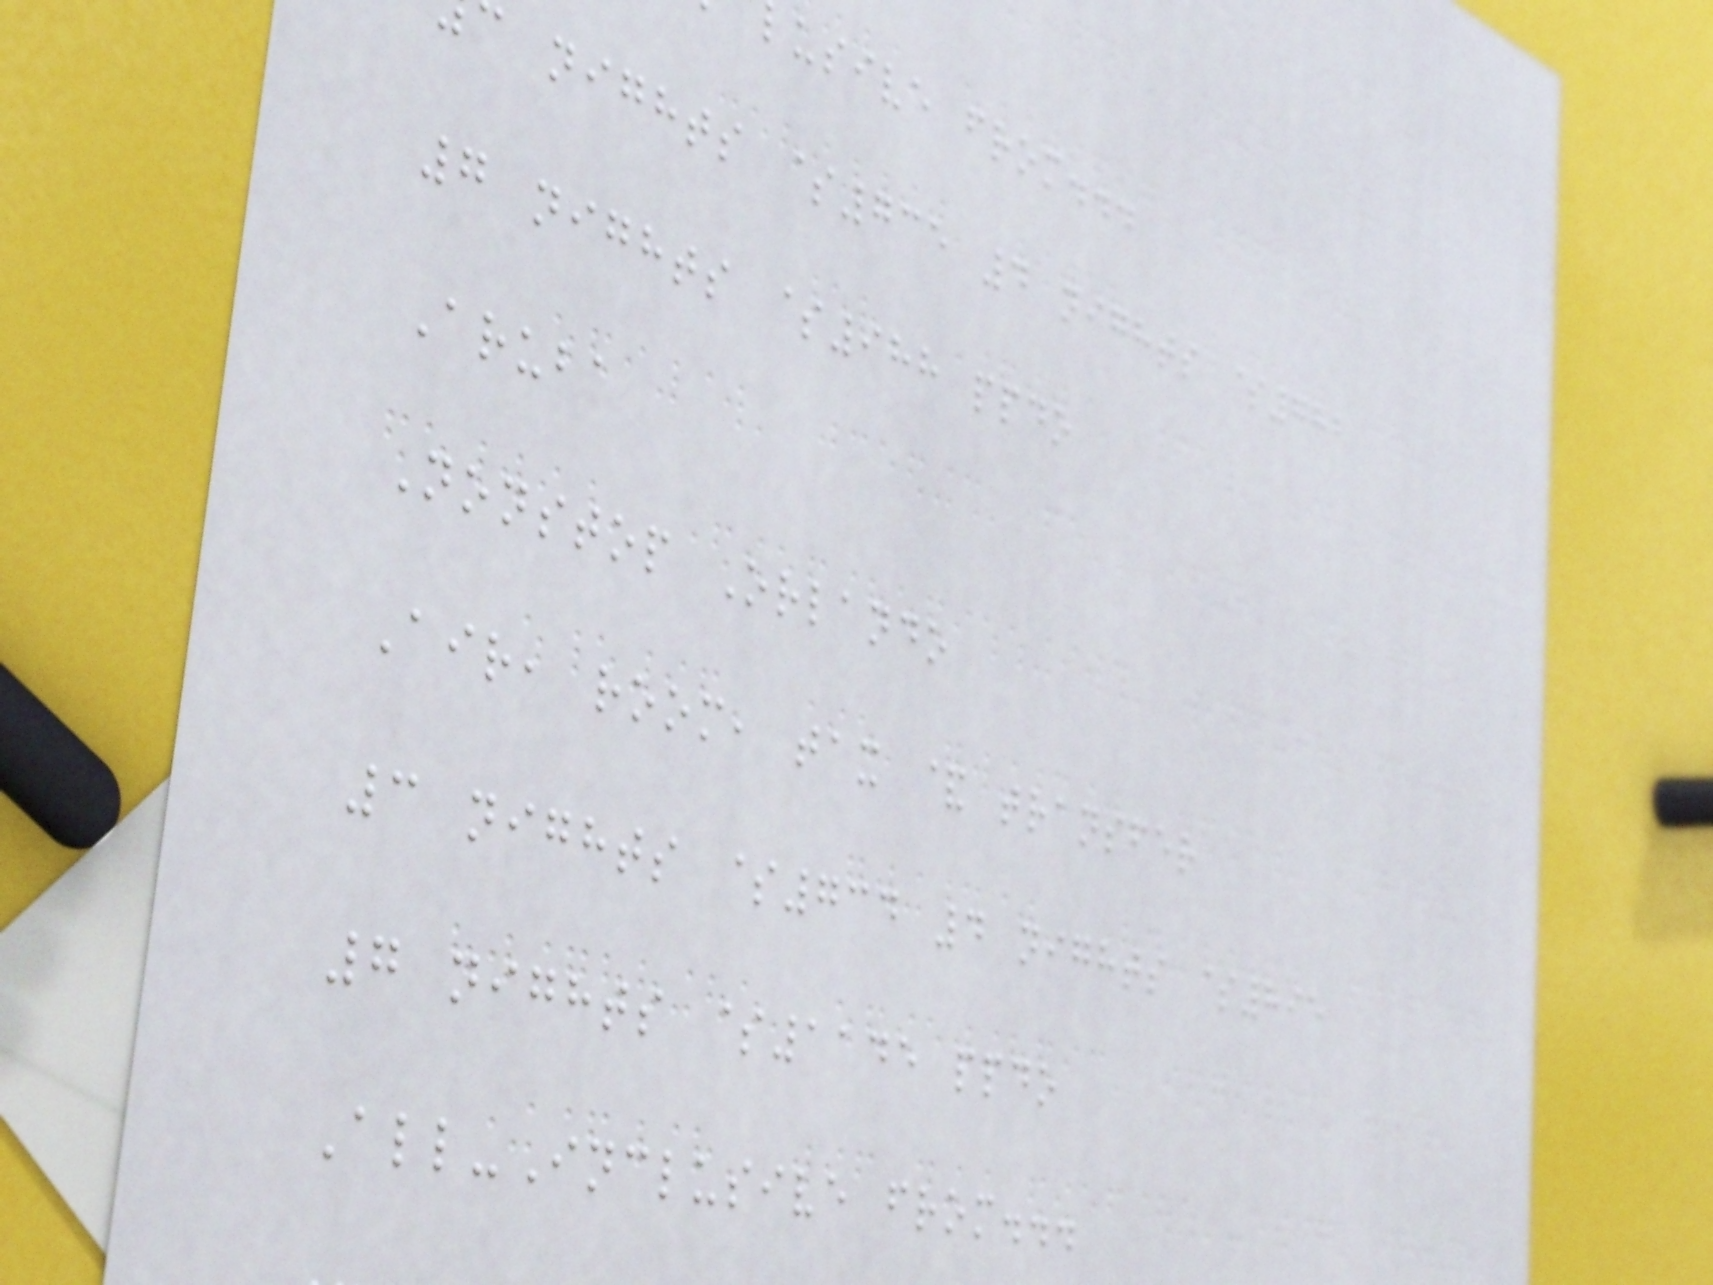usive from...
nights $735 4 nights $782
7 nights $988 ppdo
Aruba
Nonstop Orlando
Air, room, tax & transfer
3 nights $734 4 nights $895
7 nights $1145 ppdo
All-Inclusive from...
